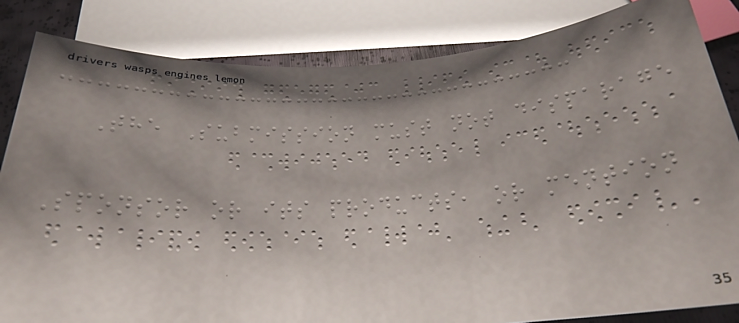The Submission must not disparage
Sponsor or its products, or mention
